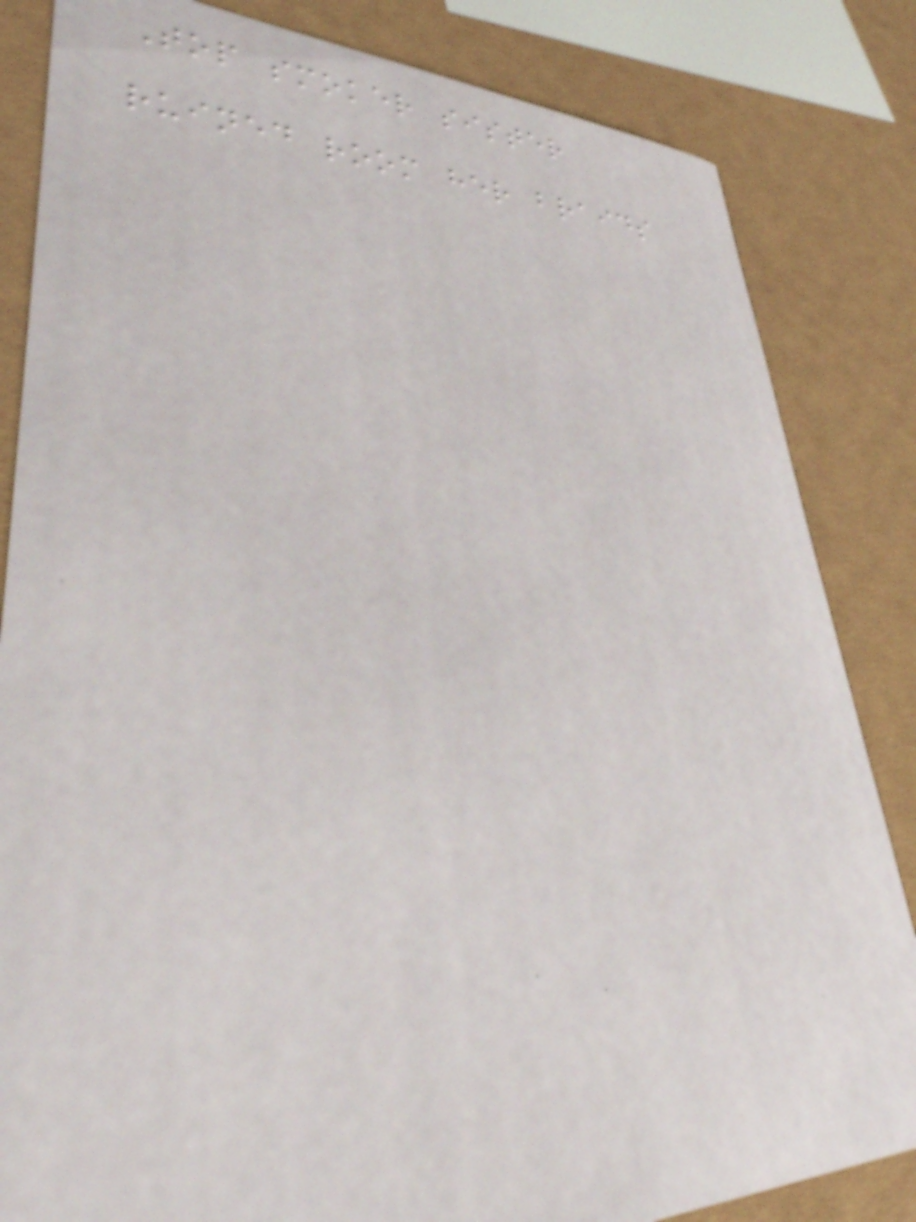Top smoker sister
ruined room her braids
